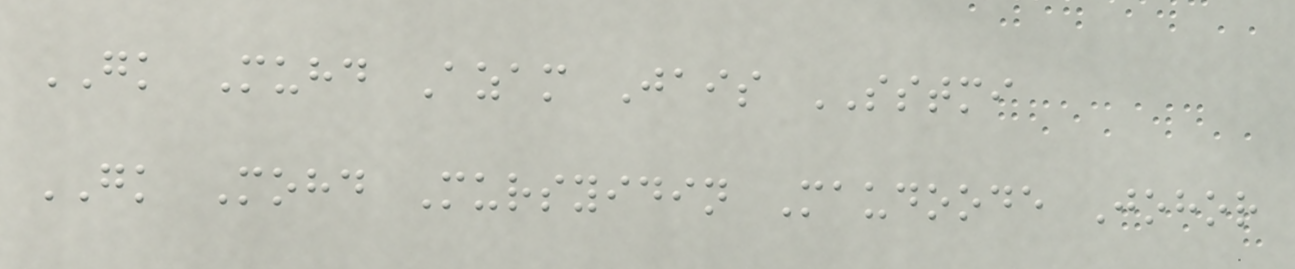GK Muhd Azam Jais SSTMI
GK Mohd Mursyidin Maudoode Johor
